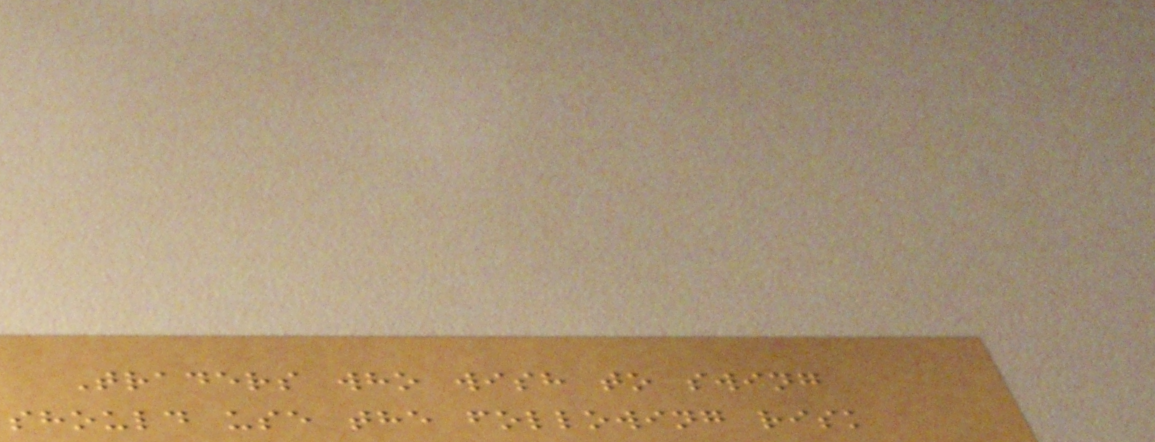Traders who wish to swing
should use the following risk
